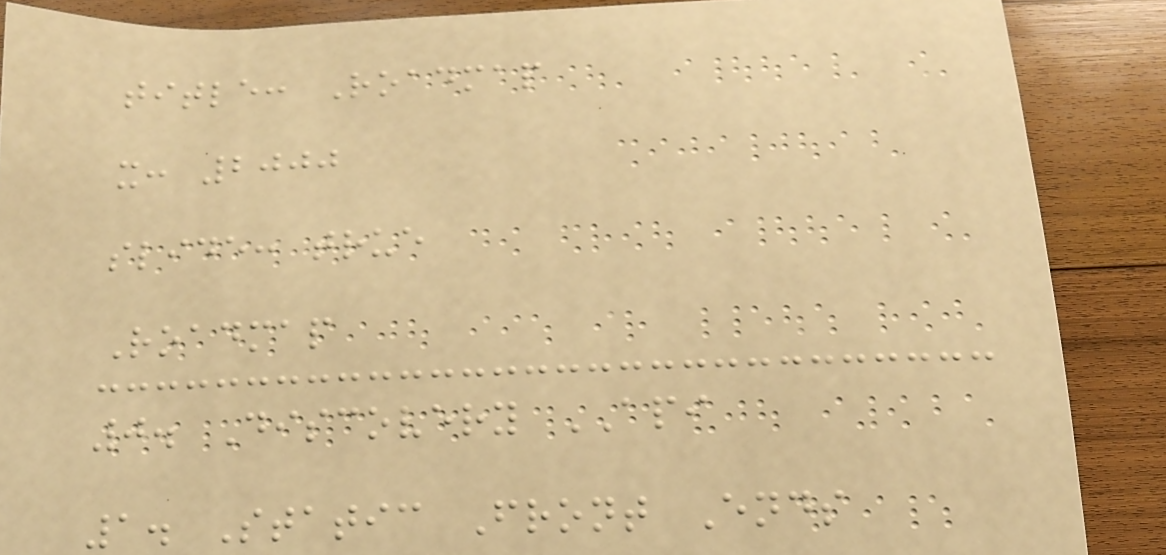title: Roadmap
x: 2000
slide: true
Roadmap
0. Discovery API
1. Static Front Ends
